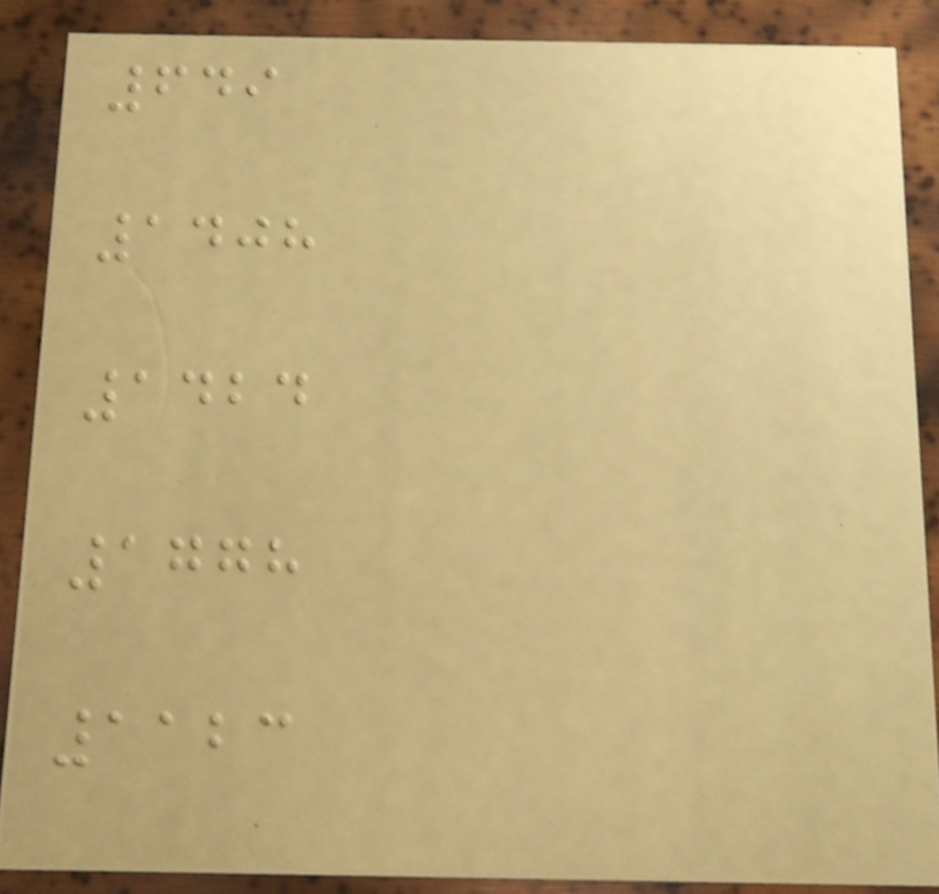649
1408
1424
1778
1123
